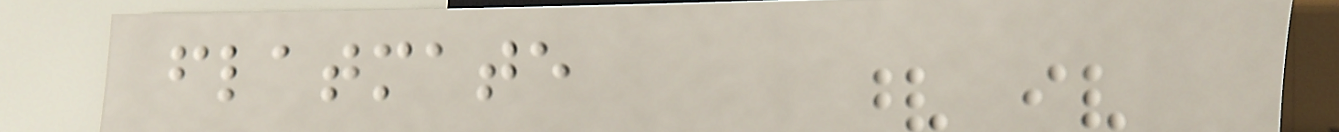flatmate
